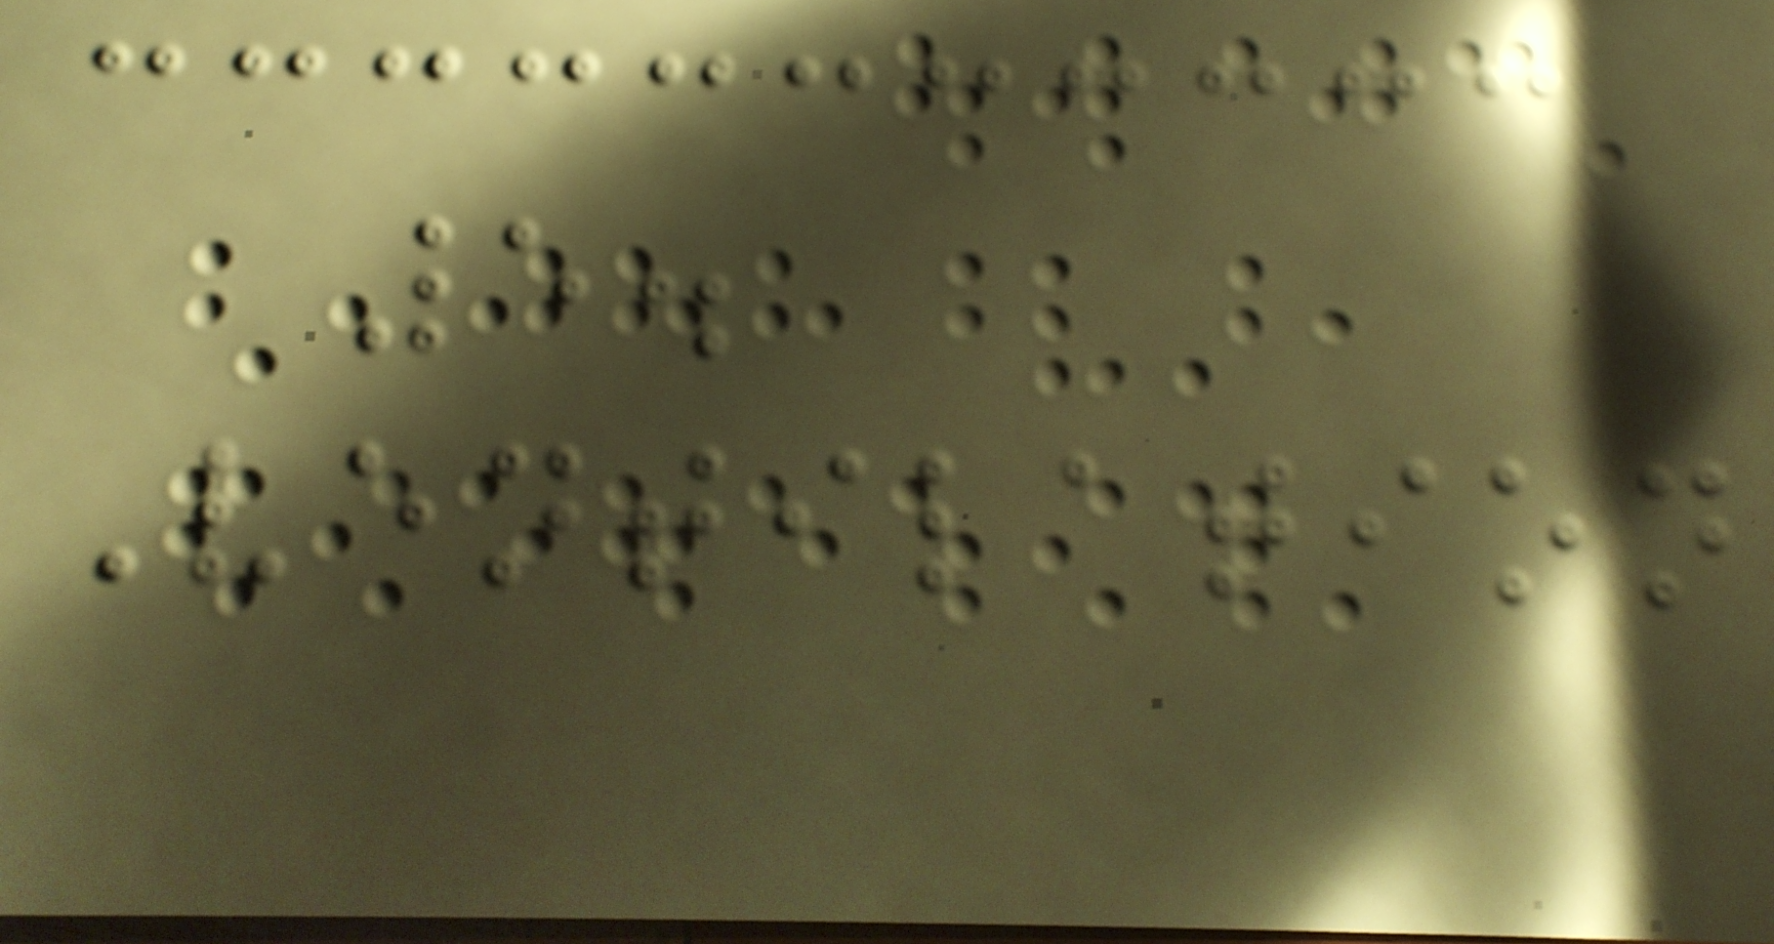5.
Ventilation
